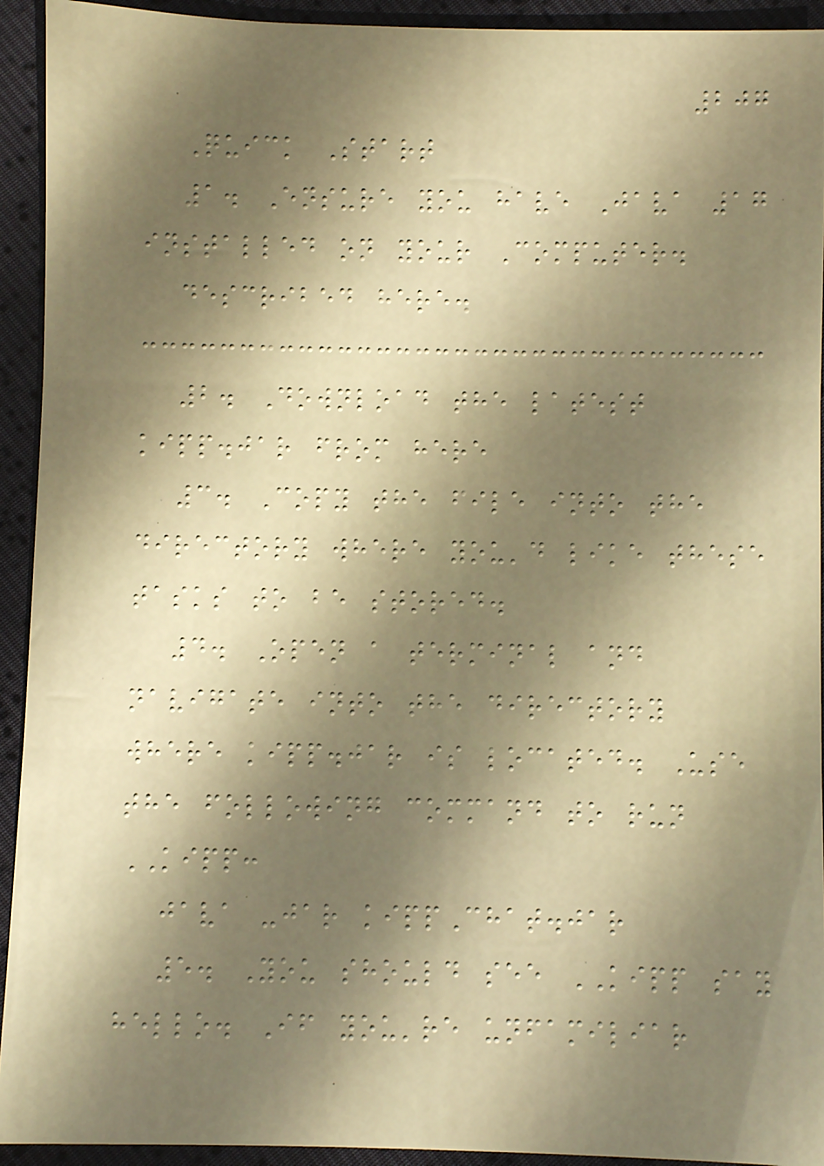207
Quick Start
1. Ensure you have Java 17
installed on your Computer.
described here.
2. Download the latest
kipp.jar from here
3. Copy the file into the
directory where you'd like these
tasks to be stored.
4. Open a terminal and
navigate into the directory
where kipp.jar is located. Use
the following command to run
KIPP:
java -jar kippChat.jar
5. You should see KIPP say
hello. If you're unfamiliar
